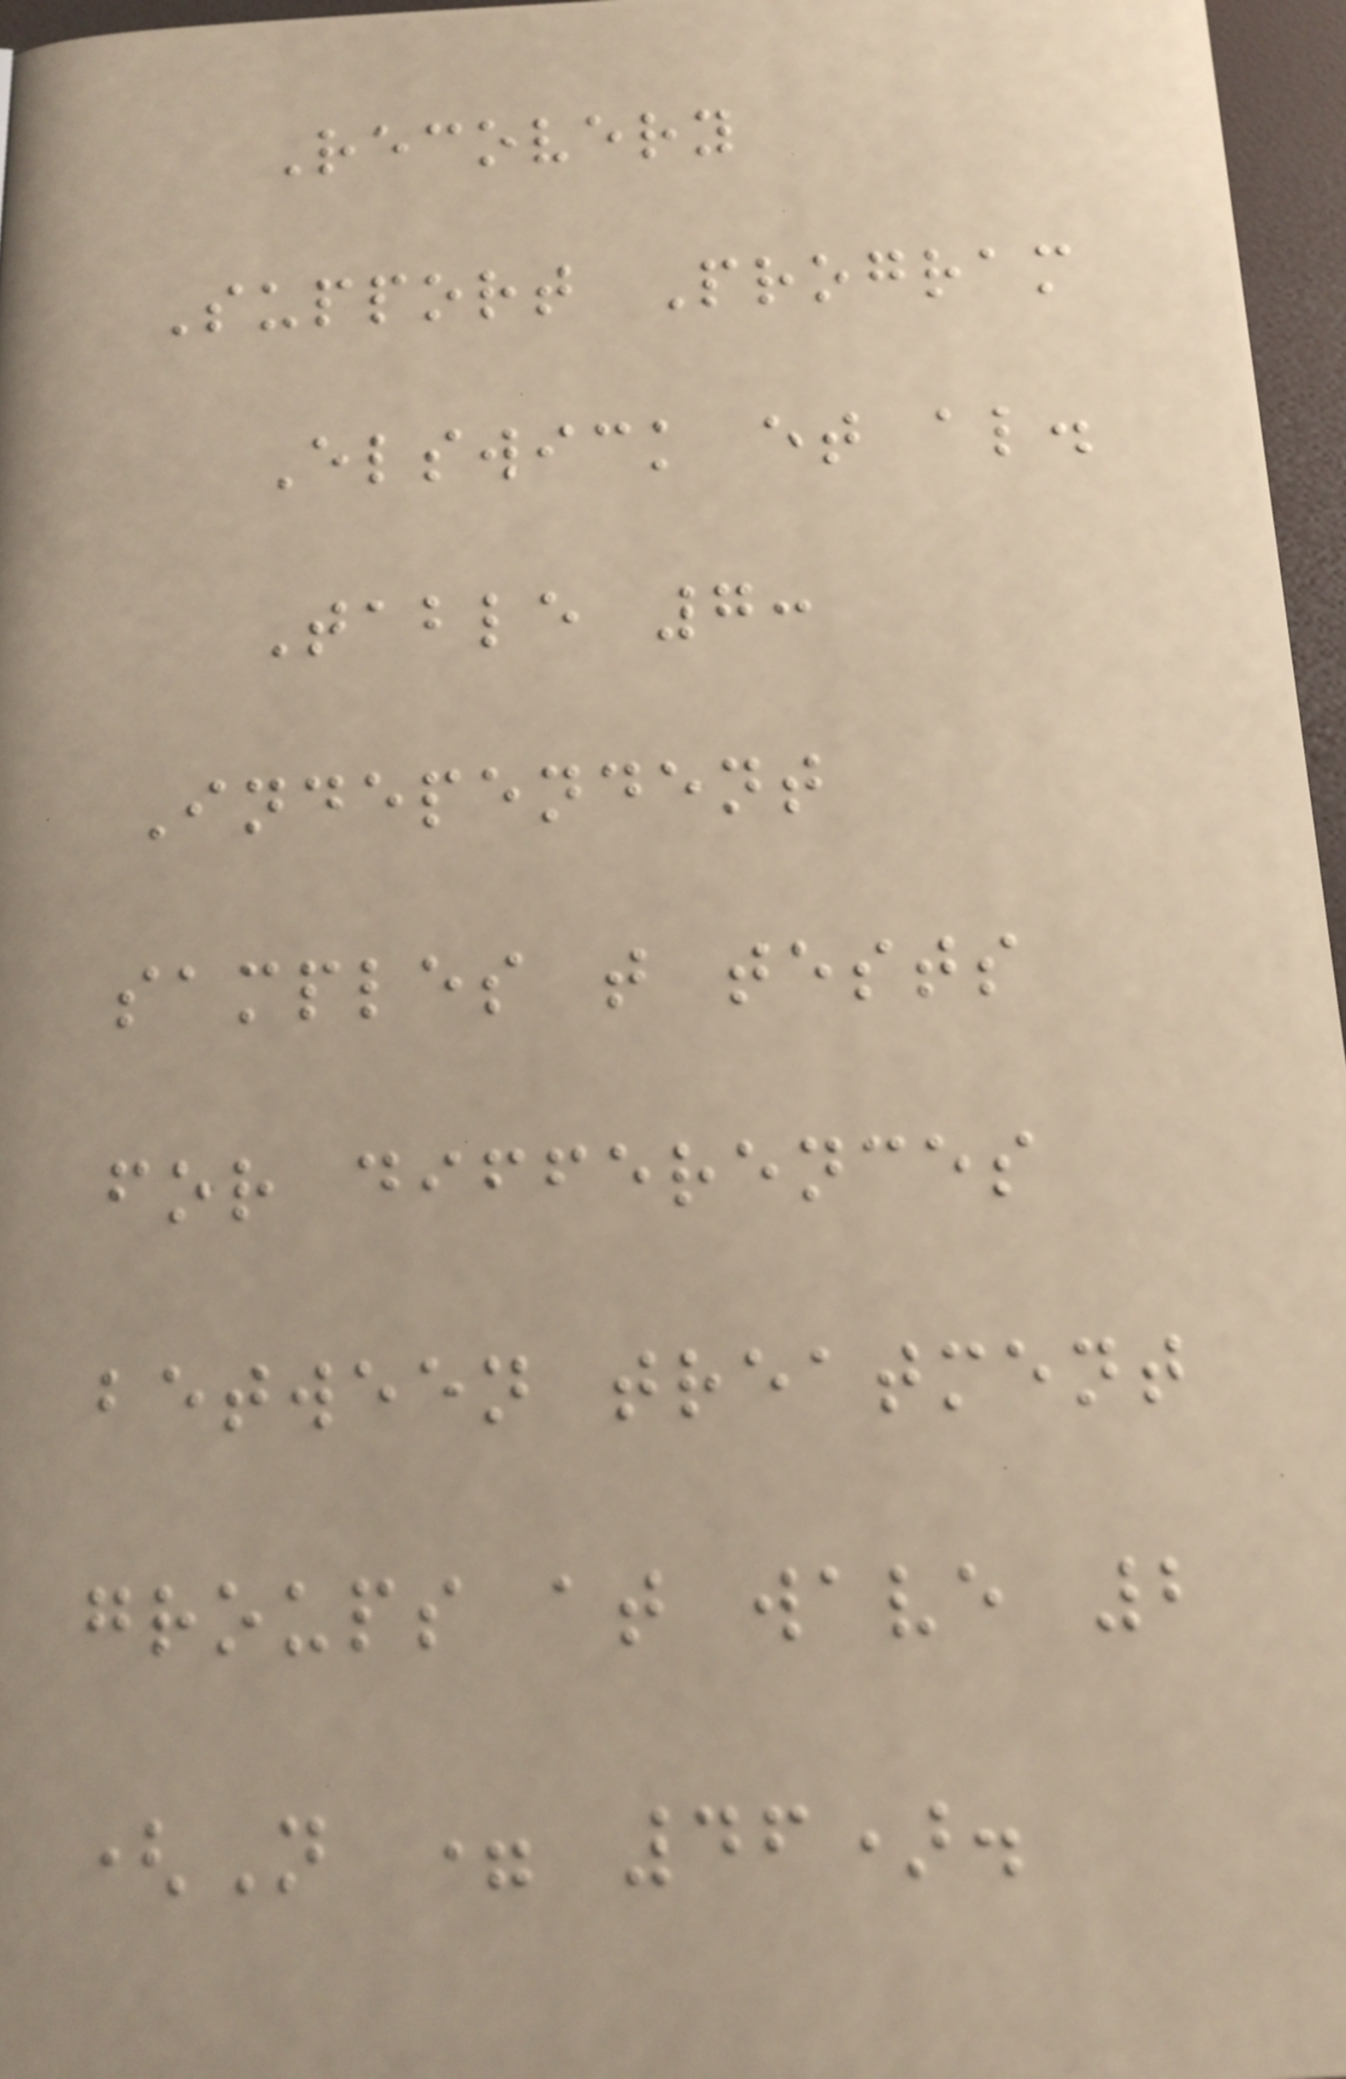Recovery
Support Program
Elswick et al.
Table 7:
Independent
samples t tests
for differences
between treatment
groups at wave 2
(N = 46).
